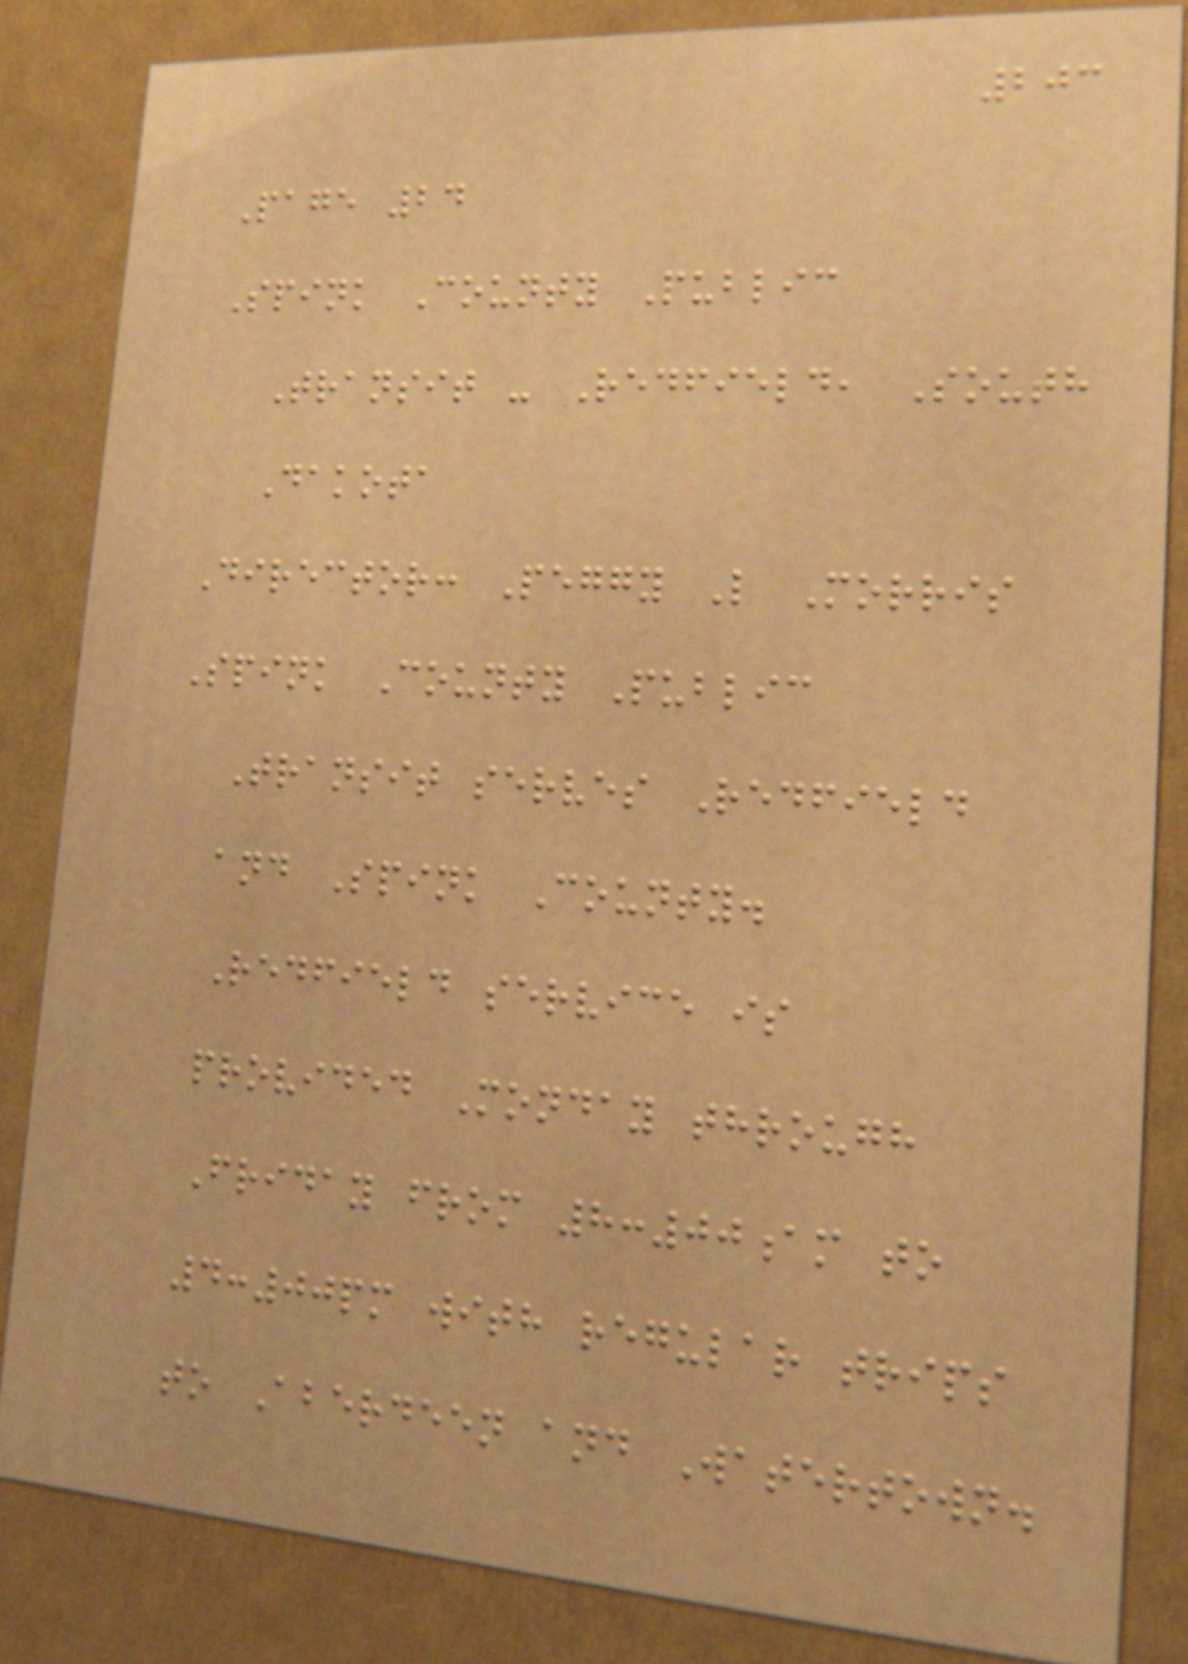203
Page 24
Spink County Public
Transit - Redfield, South
Dakota
Director: Peggy L Morris
Spink County Public
Transit serves Redfield
and Spink County.
Redfield service is
provided Monday through
Friday from 8:00am to
4:00pm with regular trips
to Aberdeen and Watertown.
